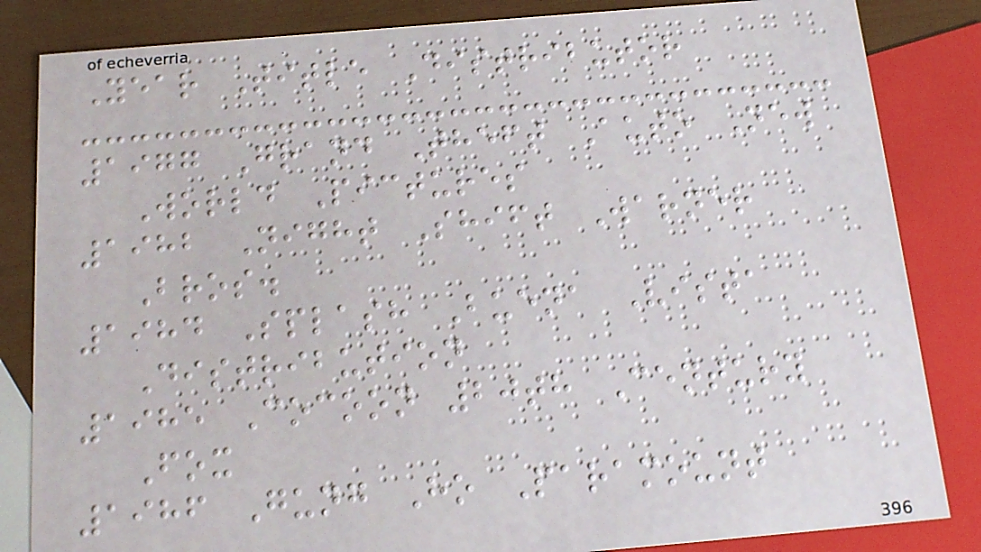Year Title Distributor
1977 Grand Theft Auto New
World Pictures
1982 Night Shift Warner
Bros.
1984 Splash Buena Vista
Distribution
1985 Cocoon 20th Century
Fox
1986 Gung Ho Paramount
